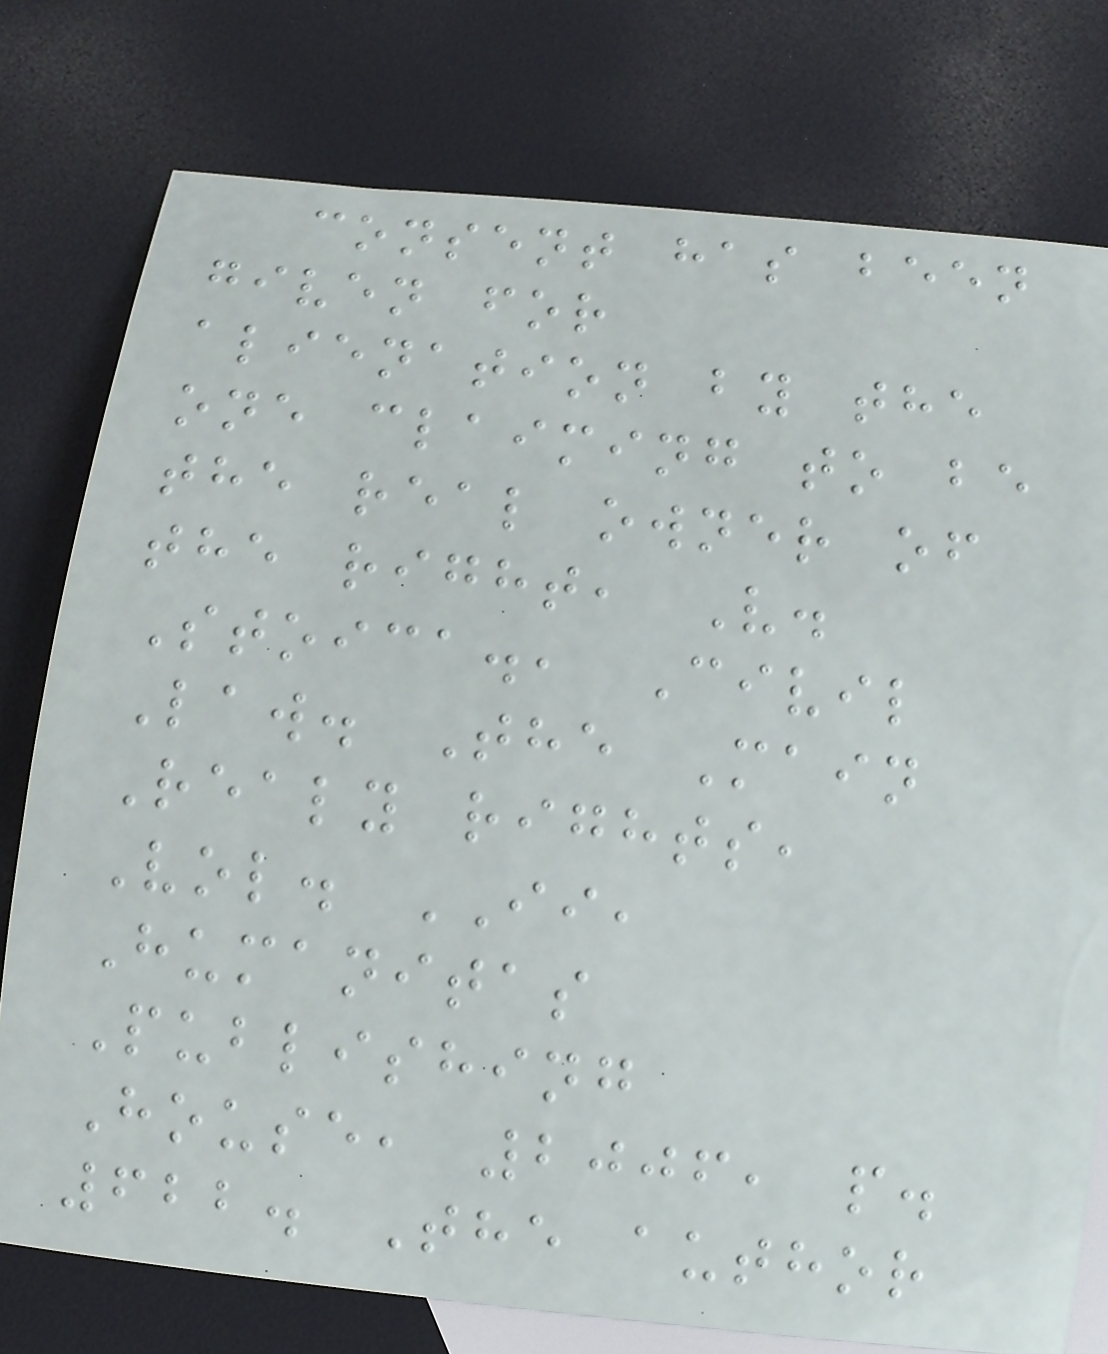consent has been
given for
alienation by the
one claiming to be
the real owner of
the right, V.
Stoica., Civil
Law. The Main
Realy rights,
Vol. II,
Humanitas
Publishing
House, 2006, p.
622. The author
